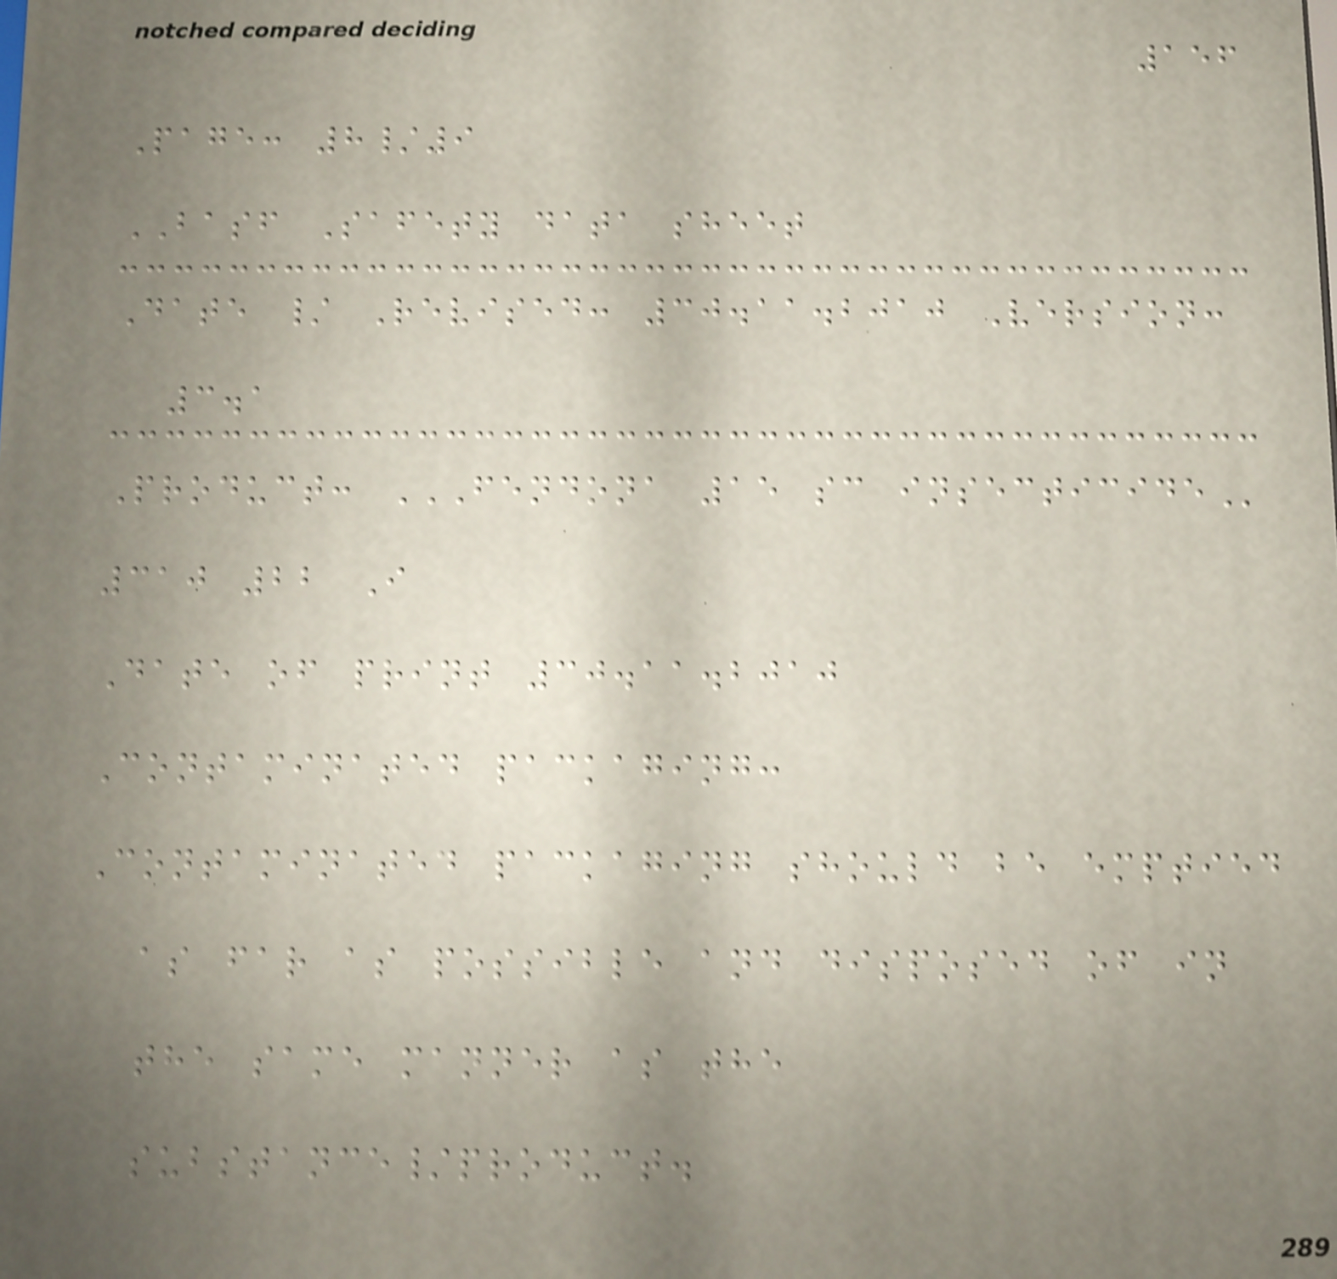156
Page: 8/9
BASF Safety data sheet
Date / Revised: 30.11.2010 Version:
3.1
Product: FENDONA 15 SC INSECTICIDE
310 22 I
Date of print 30.11.2010
Contaminated packaging:
Contaminated packaging should be emptied
as far as possible and disposed of in
the same manner as the
substance/product.
